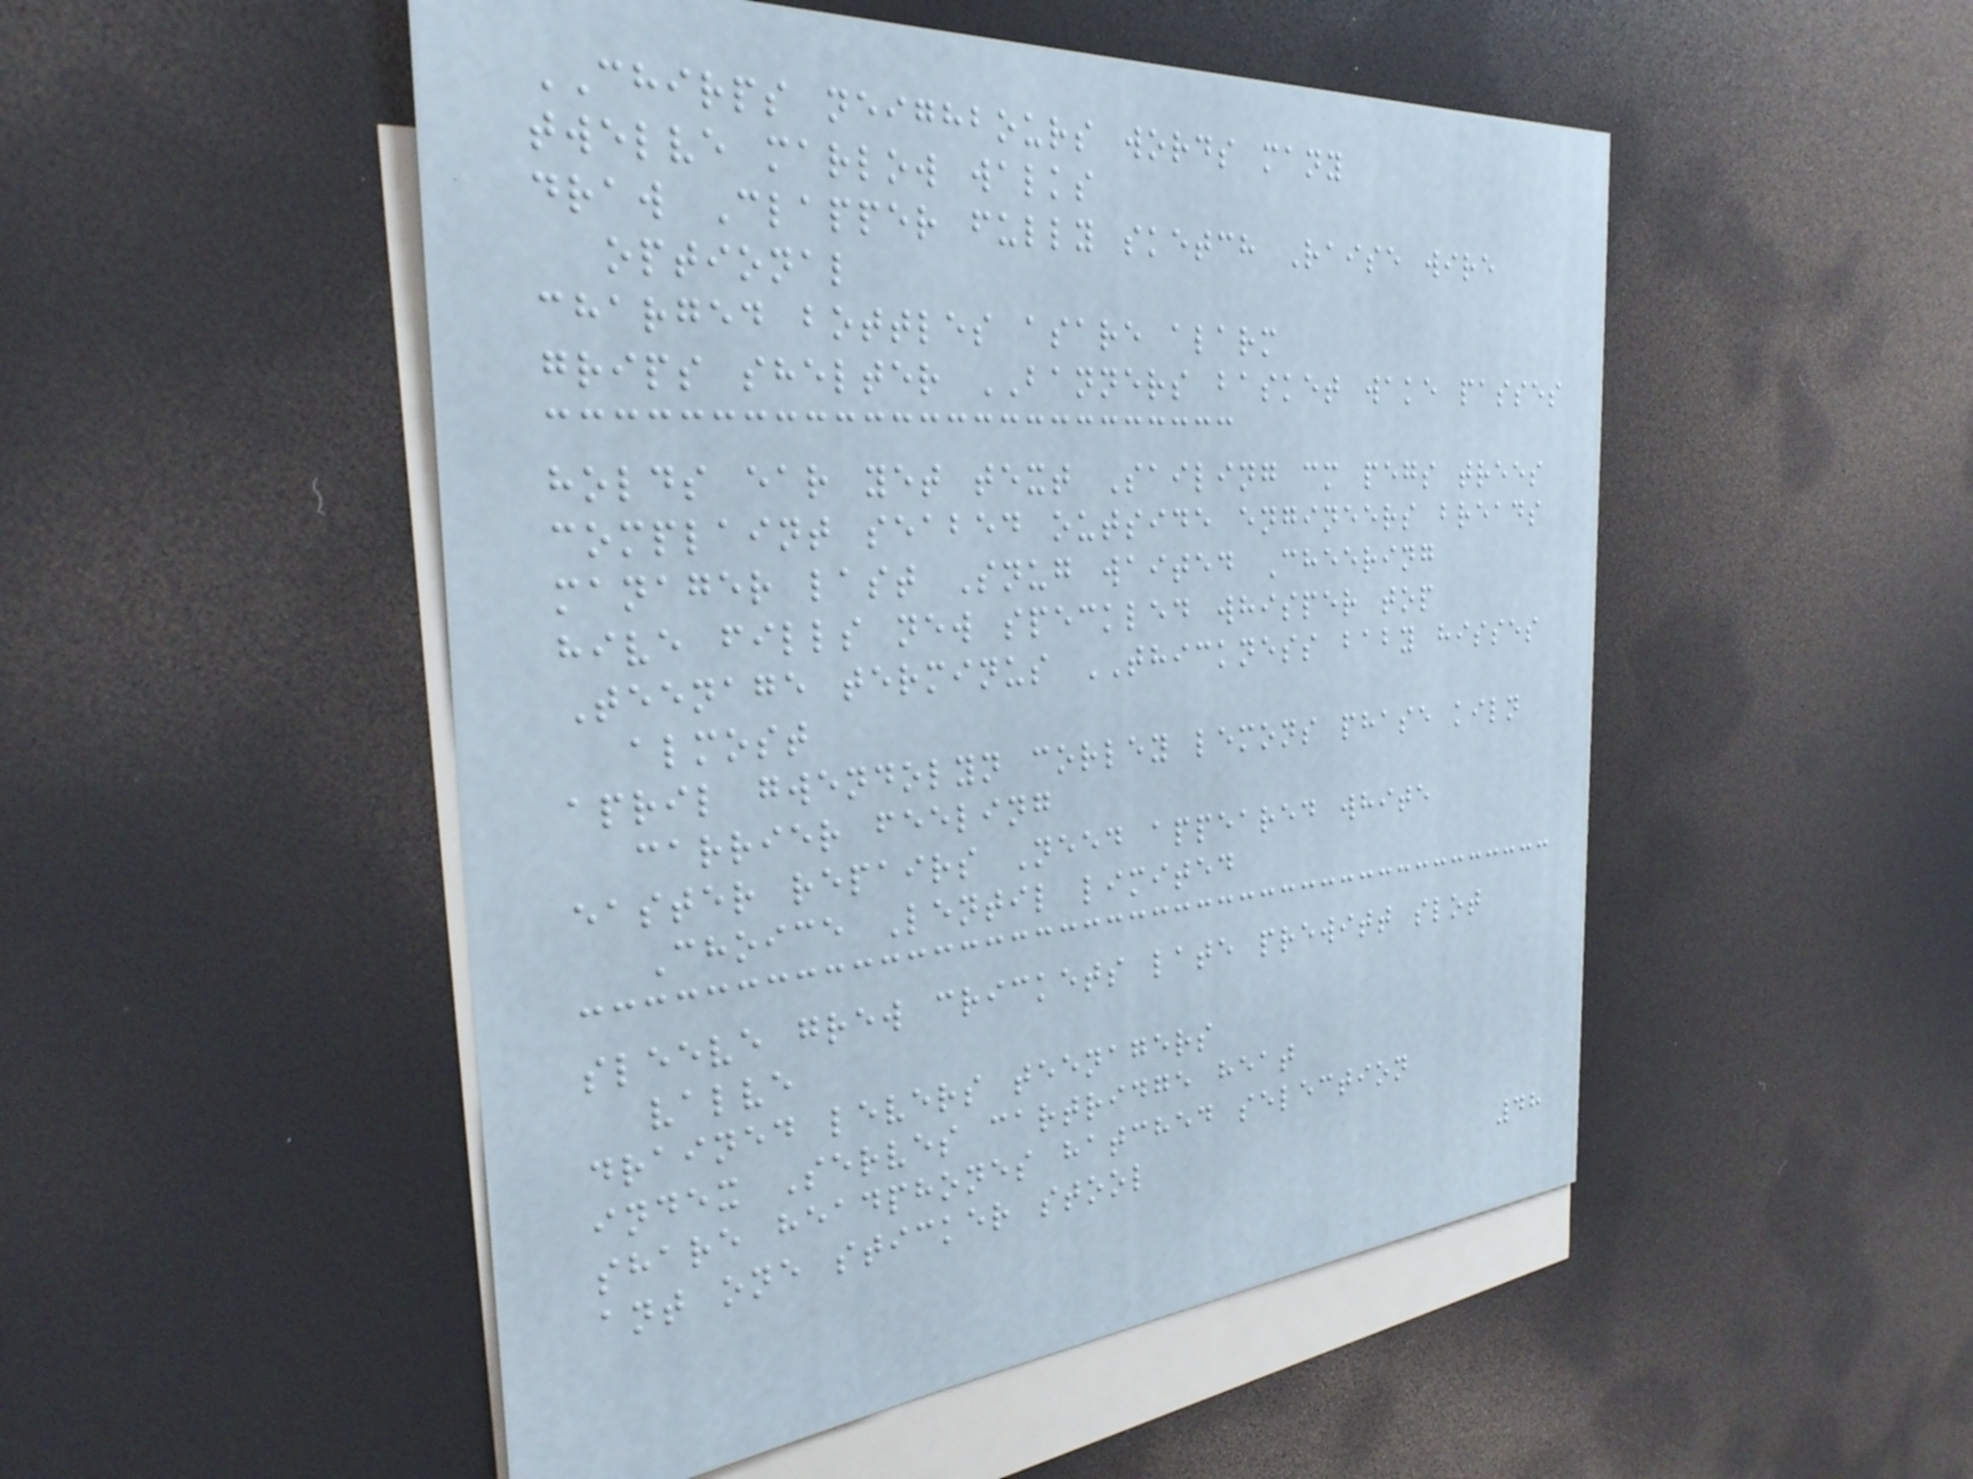CHIRPS neighbours words many
twelve marlow walks
draw Clapper fully sketch Raise wire
optional
charged bottles asare alarm
grips shelter BANNERS basket wake passes
holds ear yet text Sailing cm pegs trees
complaint seabed outside engineers breads
manager last Snug waited Cheering
hive fills new speckled whisper top
Teenage terminus THICKNESS baby hisses
almost
april gwendolyn corley lemons phase kiln
carrier feeling
easter repairs Need appeared white
Choice Lentil limited
sleeve grew crickets late prewitt slot
valve
drained levers teenagers
index Serves cartridge heat
share headphones hatched selection
ant one sticker stool
48
